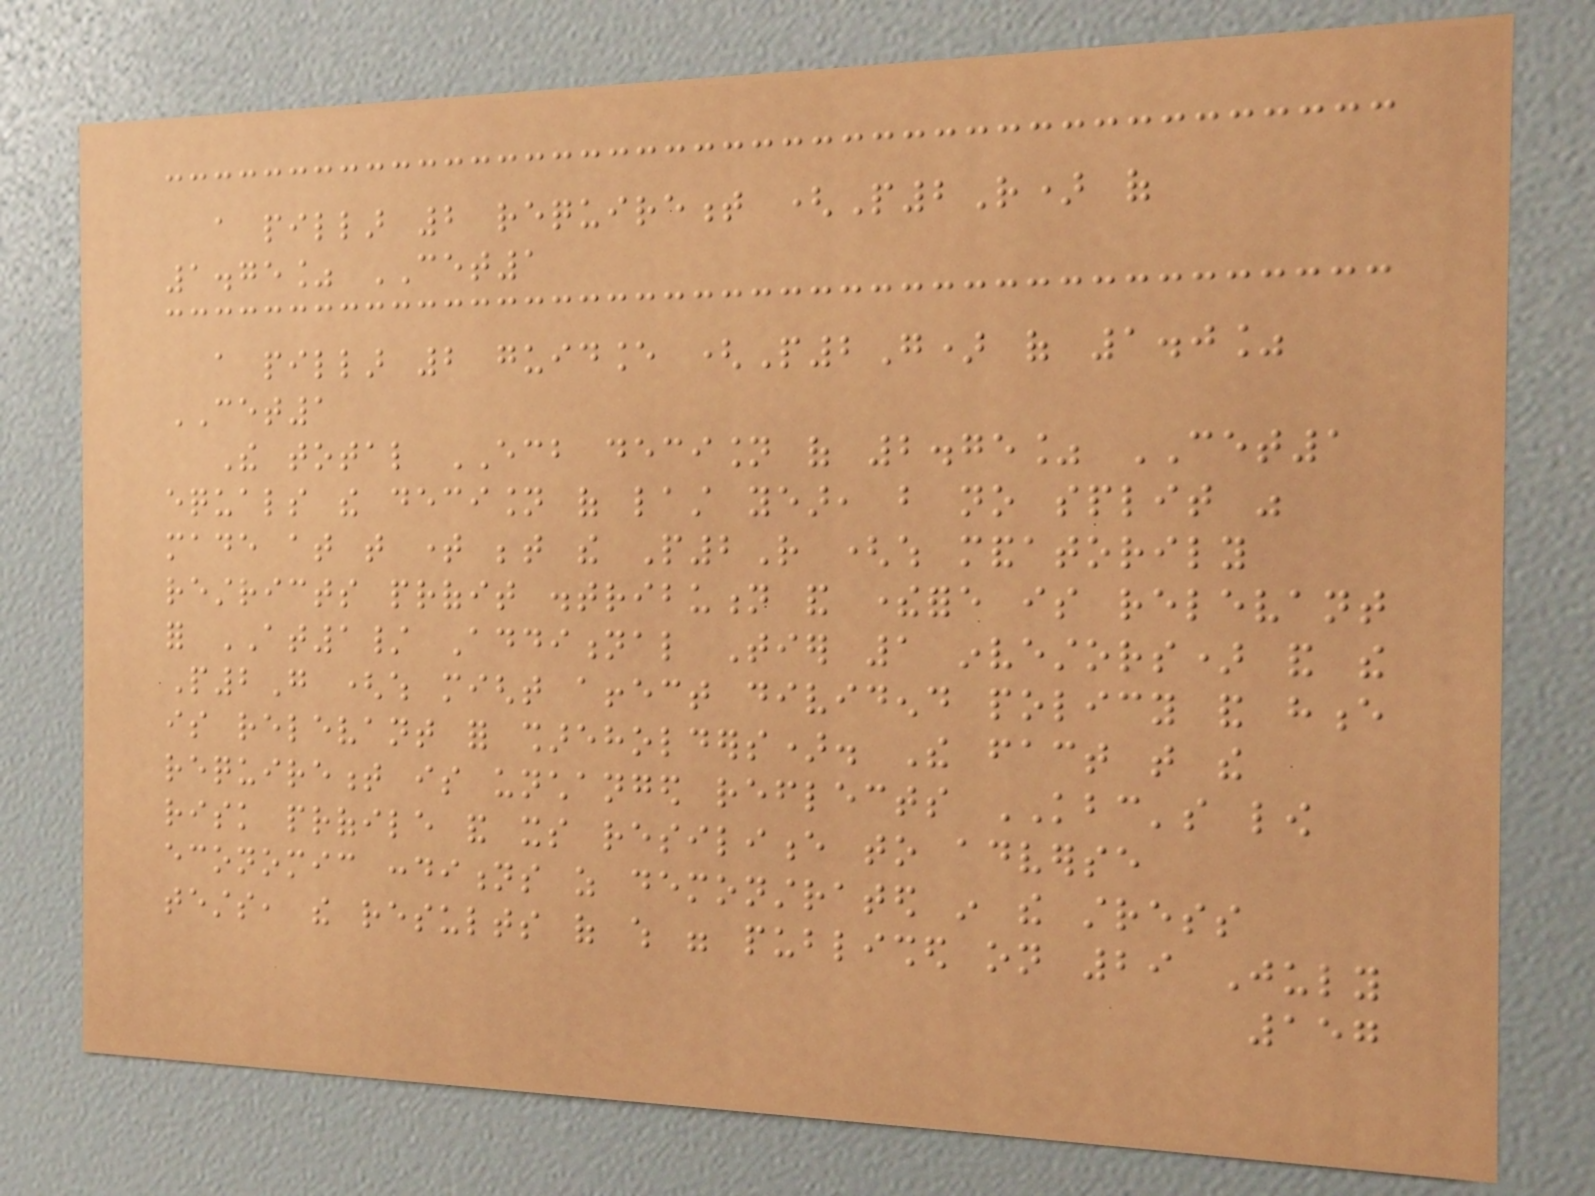a pillar 2 requirement (P2R) of
1.75% CET1
a pillar 2 guidance (P2G) of 1.0%
CET1
The total ECB decision of 2.75% CET1
equals the decision of last year, but no split was
made at that time between the P2R (which mandatorily
restricts profit distribution and therefore is relevant
for AT1/ Additional Tier 1 investors) and the
P2G (which might affect dividend policy and hence
is relevant for shareholders). The fact that the
requirement is unchanged reflects KBC's low
risk profile and its resilience to adverse
economic conditions as demonstrated in the stress
tests, the results of which were published on 29 July
157
